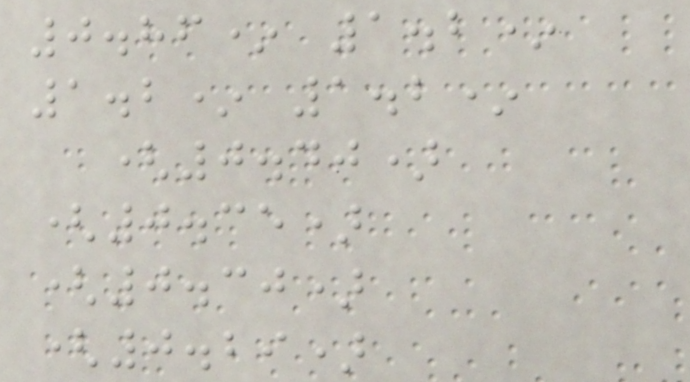0.86* 1.2*
1.2* 1.2*
(0.40)
(0.35)
(0.30)
(0.29)
